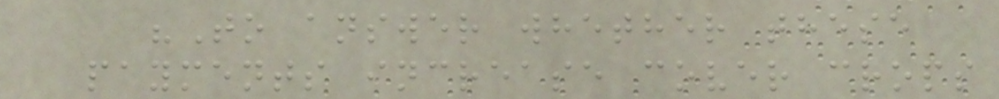"To answer whether these
payments increase cover crops
